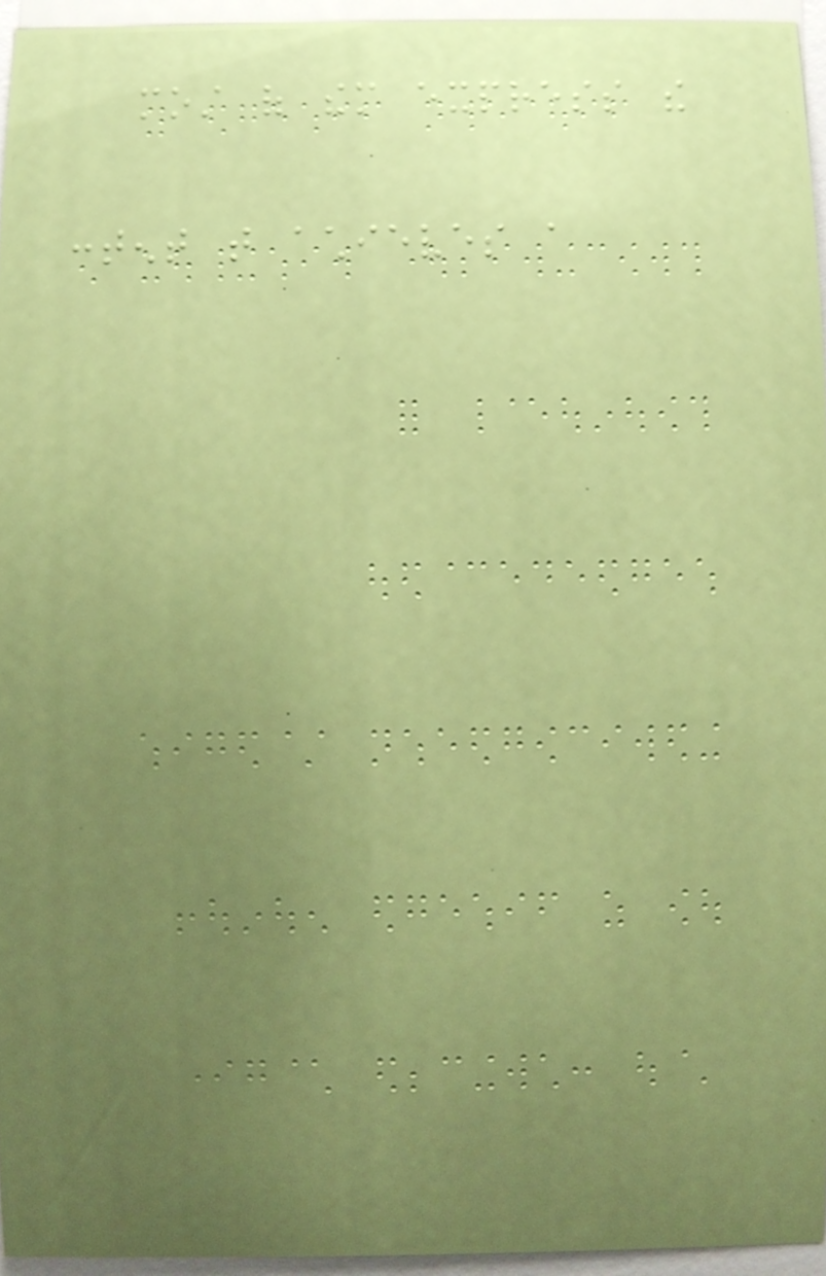most of them express the
content that achieves a
